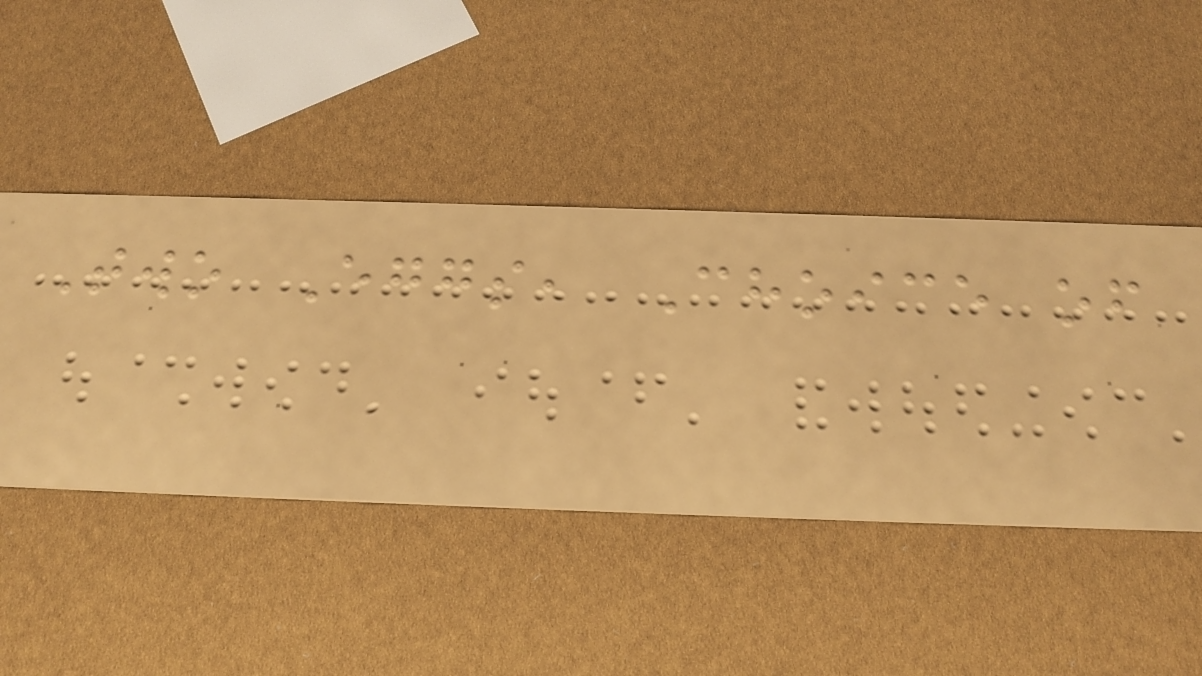Two Eggs, Choice of
